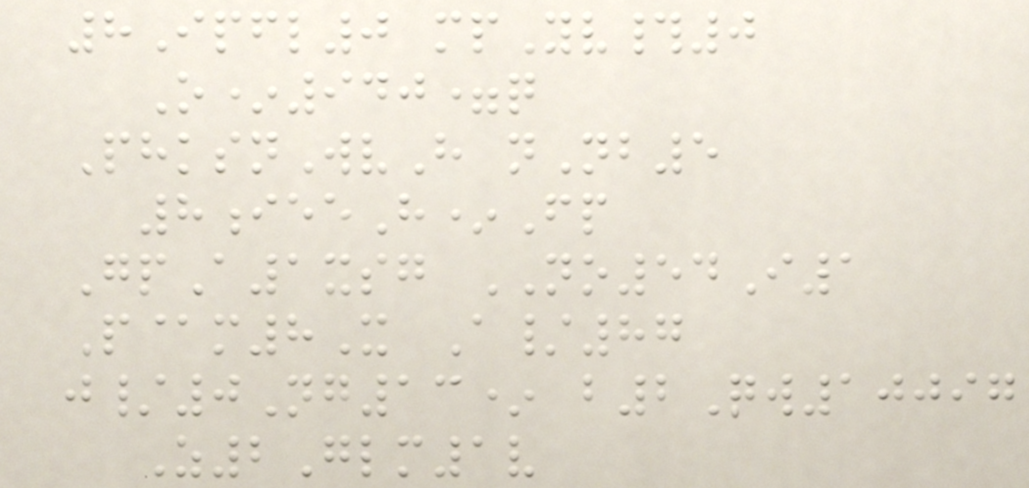8Ipfl0 mpYv#0
O*940=q
PhksnWvH nNb5
8ieeH*Fp
GpA1xsg NO54I1
P@m8X A/87
j/0Ng13* b2Qw10097
Z2Glm1v
